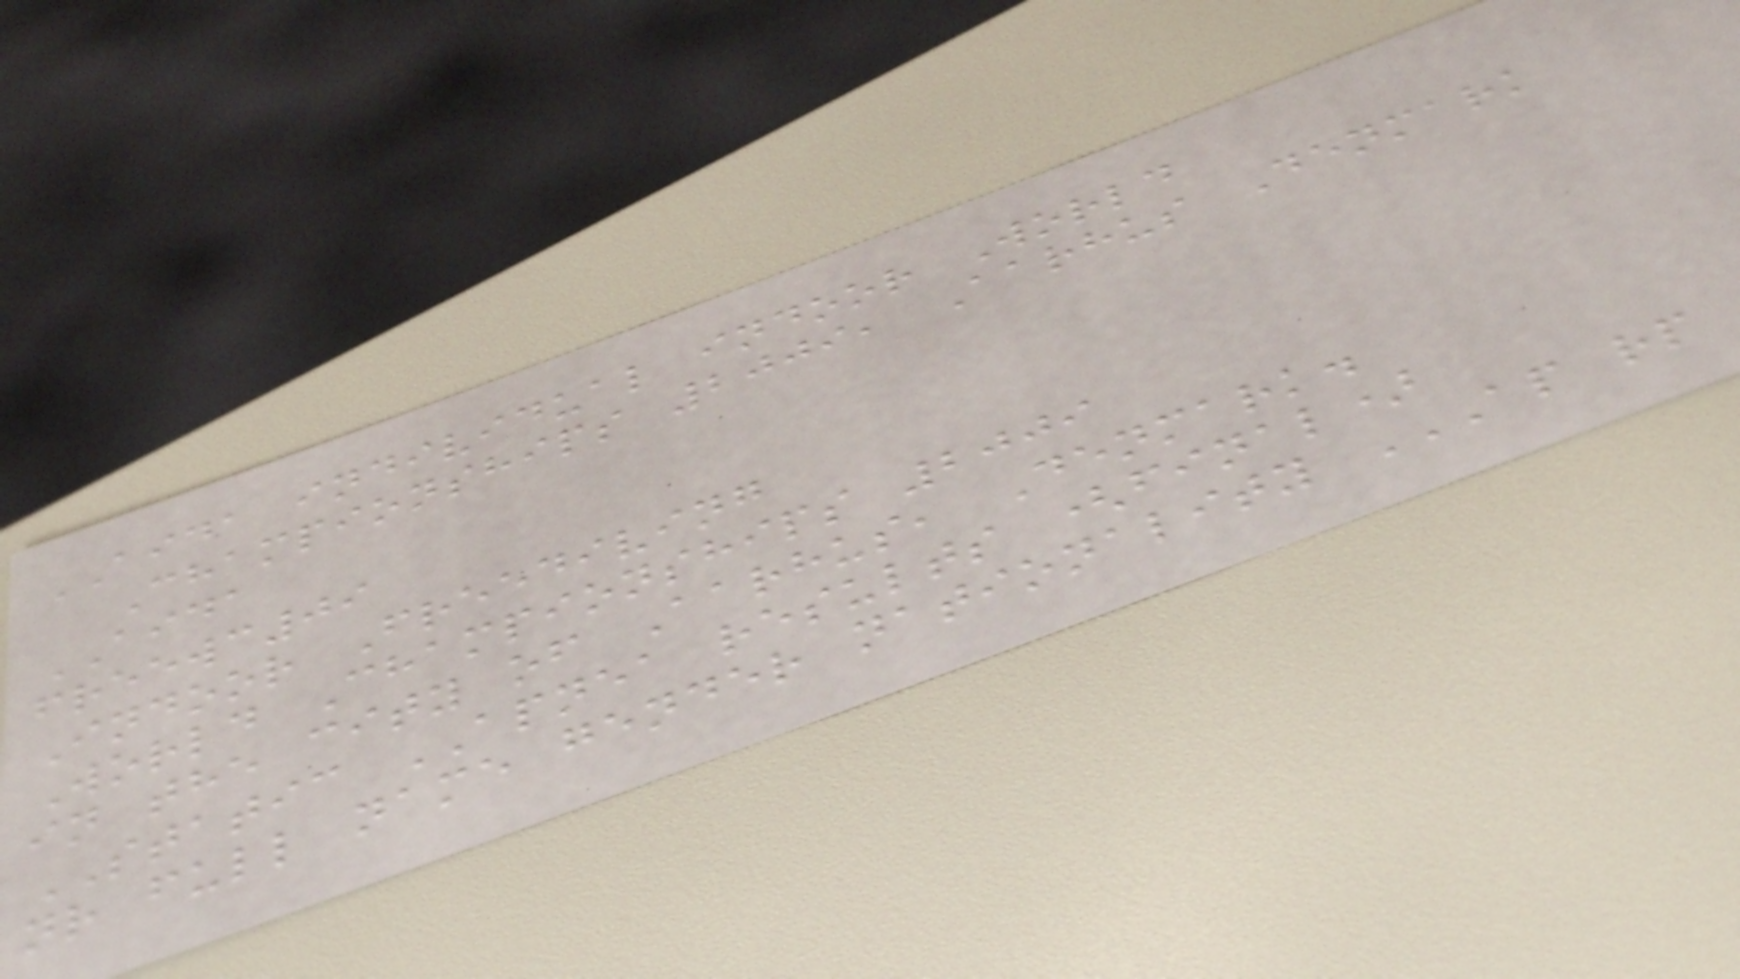AIDA individual indoor World
Championships 2009, Aarhus Denmark
AIDA
freewc09
Indoor Freediving
World Championships 2009
in the city of Aarhus, Denmark.
STATIC APNEA results (final)
nr full name gender nationality AP RP
